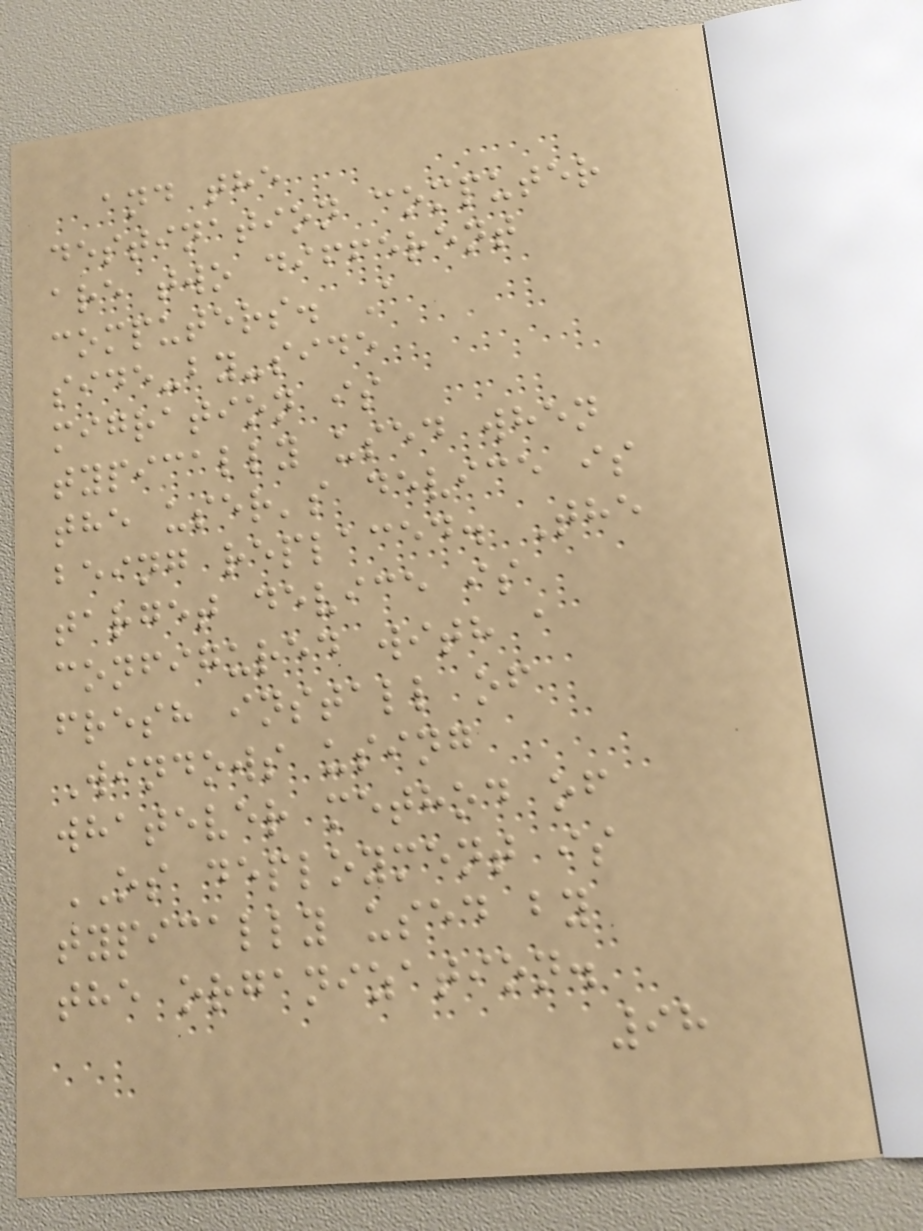and the
destination computer
are two different
computers. A
side-by-side
migration is
typically used when
the user's device is
being replaced. The
target device is
configured with a
fresh install of
Windows using
whatever method of
OS deployment is
typically used by
the organization.
98
